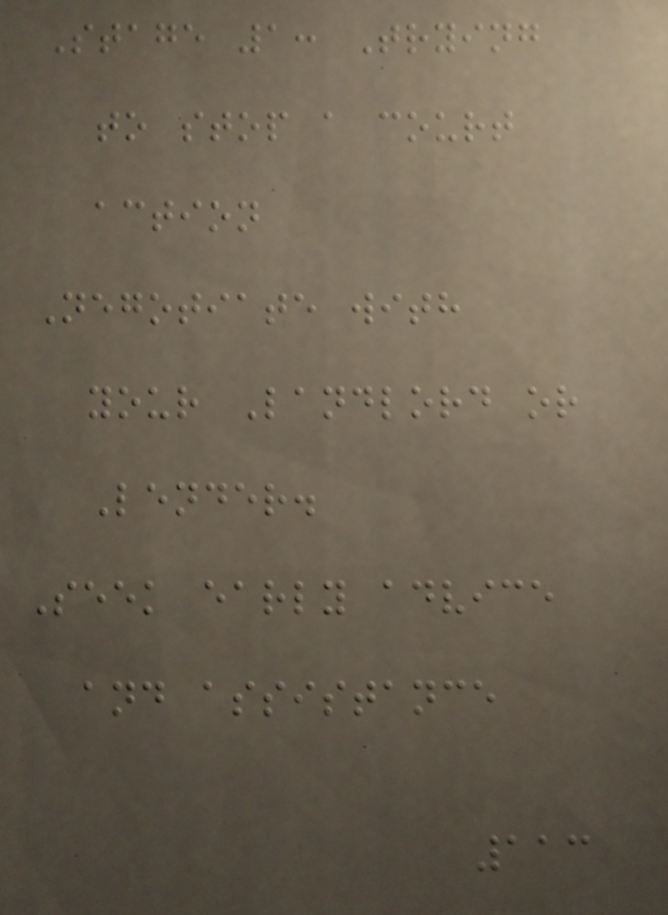Stage 1: Trying
to stop a court
action
Negotiate with
your Landlord or
Lender.
Seek early advice
and assistance
113
